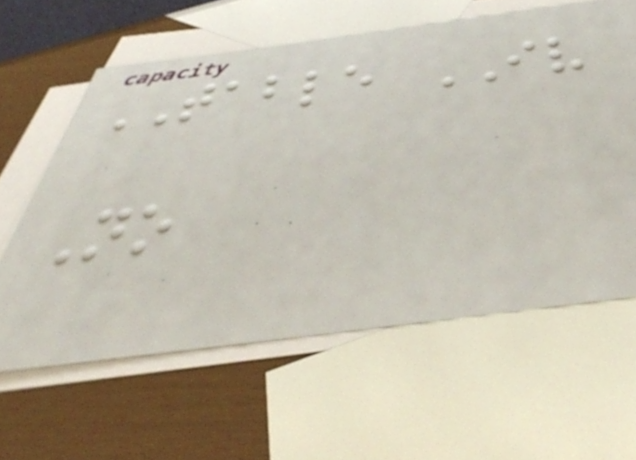TABLE IV
No
